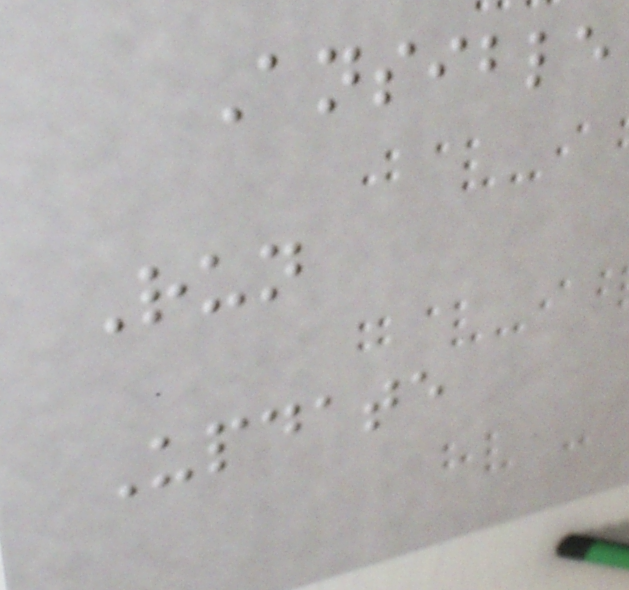Ansible
Run
Update
